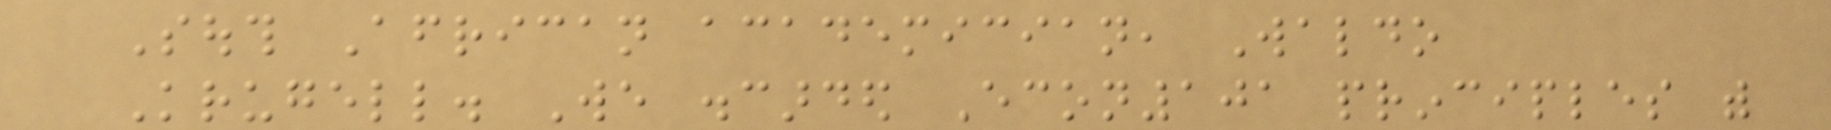South African academician, Waldo
Krugell. We discarded Econ101 principles with
